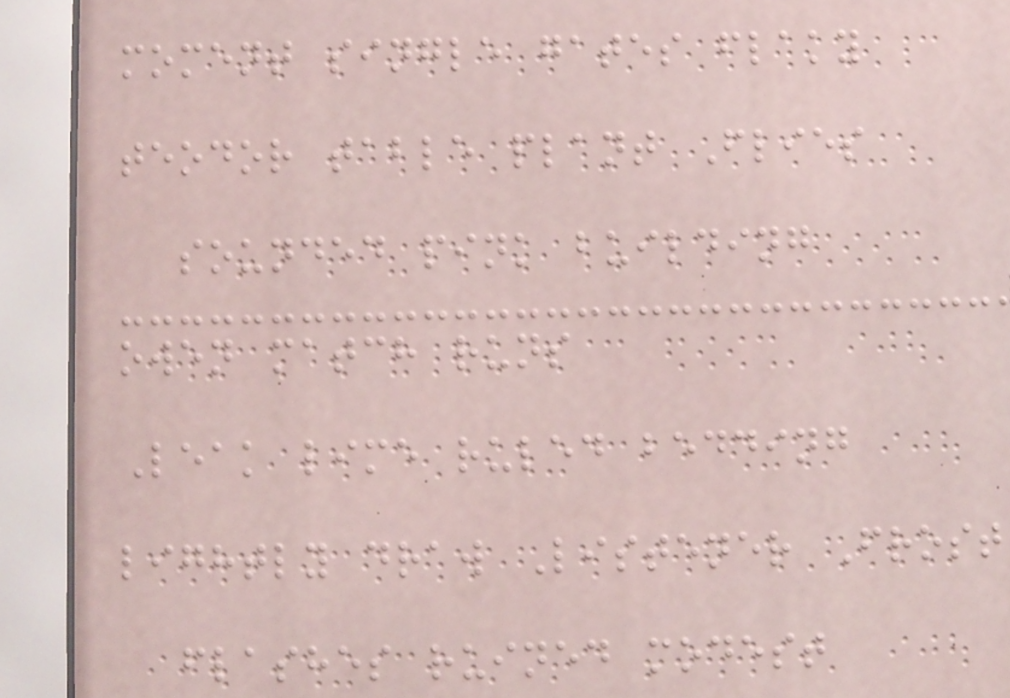moment single gates flaky
teodor table plant Flies
sounded pink building
owen match runs
Leak lime ruled bedding
lightly draw Listener Frost
flashes ruined modest
